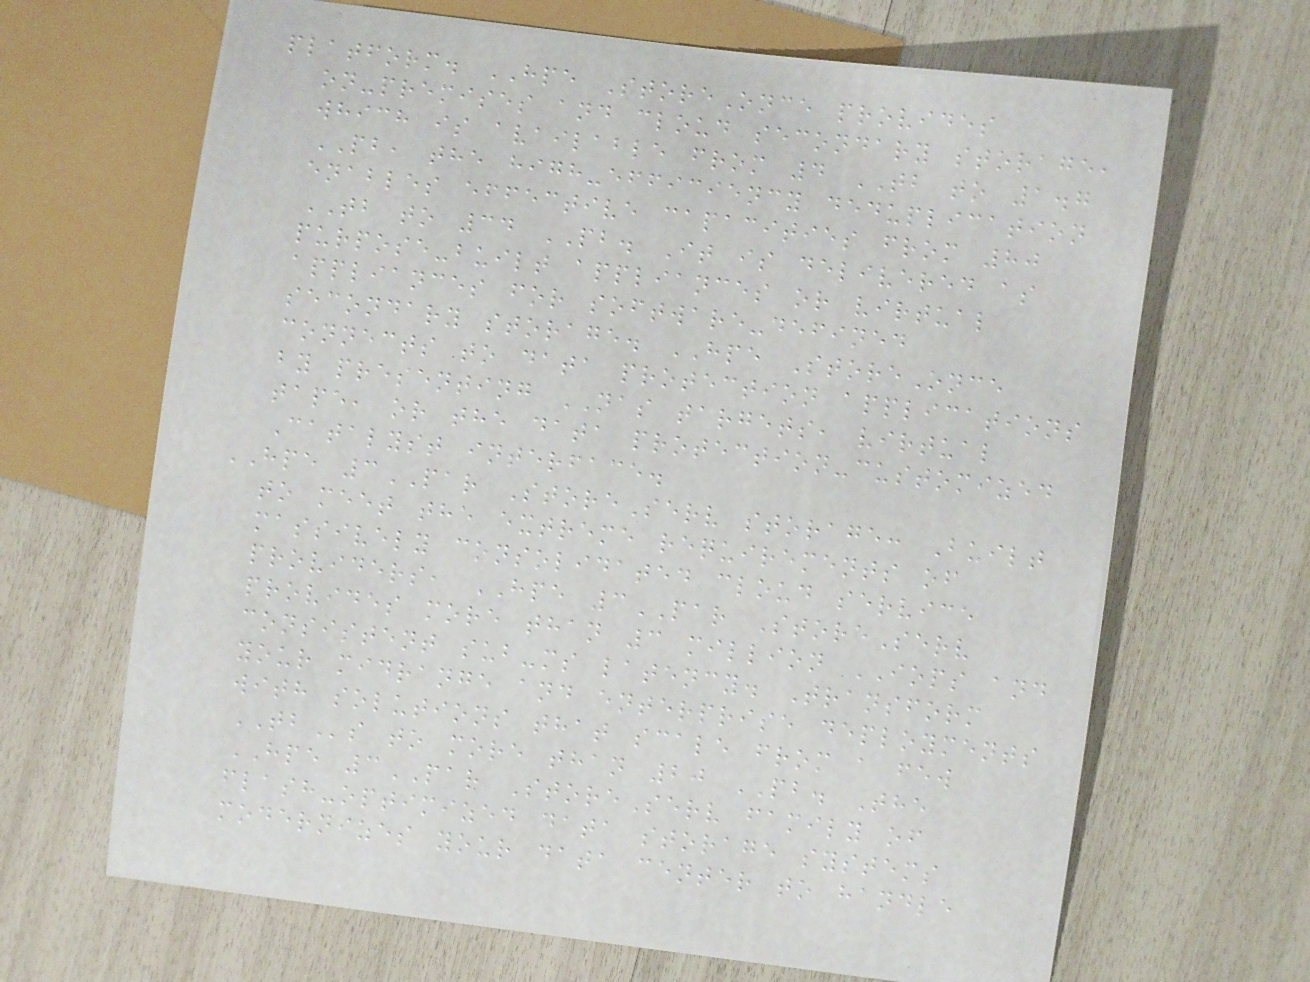platform. HPE StoreOnce provides
on-premises and cloud secondary storage,
which is available from 4 TB to 1.7
PB, the high-efficiency deduplication
enables effective capacities from 80
TB to 34 PB. It is delivered as
purpose-built appliances or virtual
appliances for software-defined
secondary storage. HPE StoreOnce
connects to data protection applications
by presenting NAS targets, virtual
tape, or the data protection-customized
Catalyst interface.
HPE 3PAR StoreServ storage: Built
to meet the extreme requirements of
massively consolidated cloud service
providers, HPE 3PAR StoreServ
provides more than 3 million IOPS and
consistent sub-ms latency. Transform
your midrange and enterprise deployments
with solutions that scale from a few
TBs to more than 20 PB. The
HPE 3PAR StoreServ family of
flash-optimized data storage systems
modernizes your data center to handle
